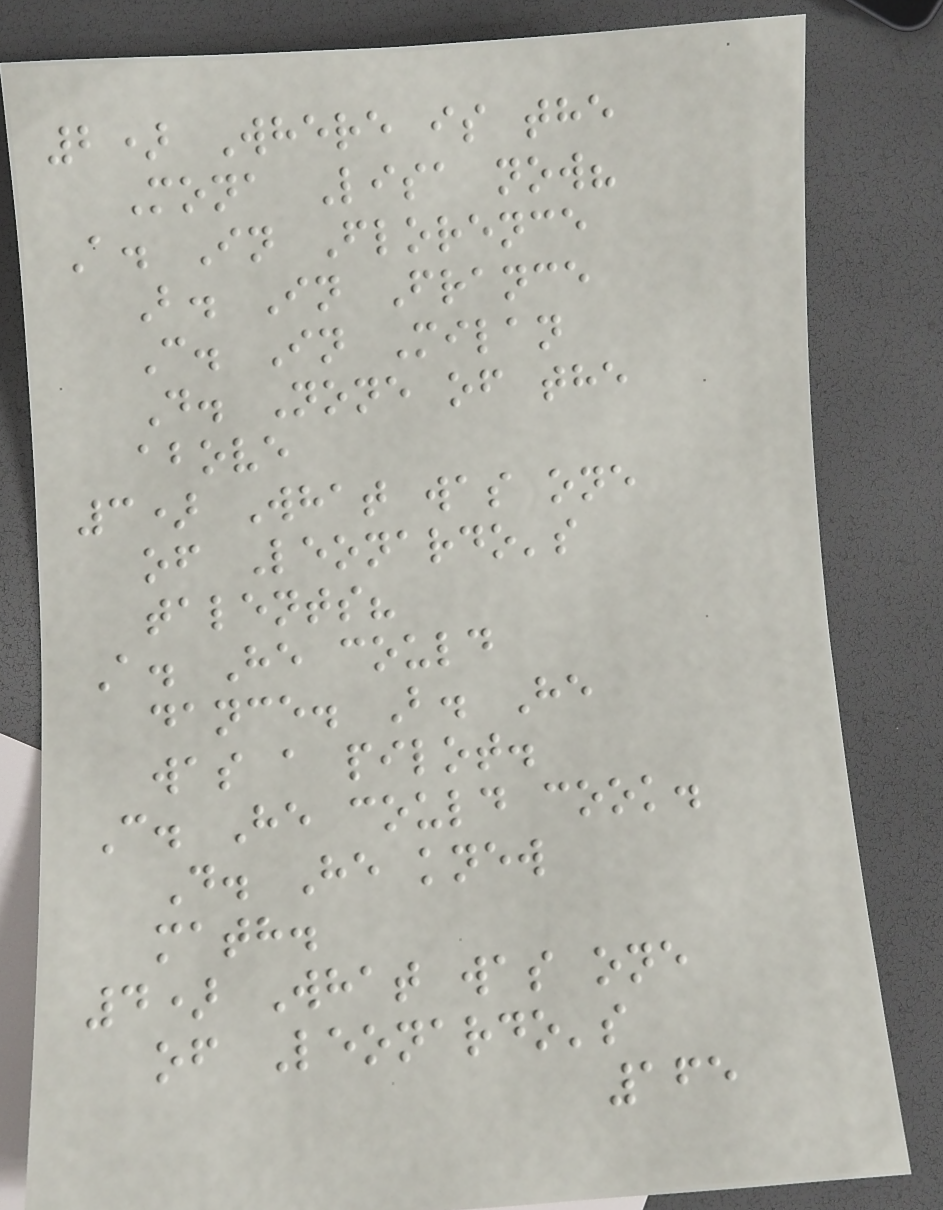2) Where is the
Mona Lisa now?
A. In Florence
B. In France
C. In Milan
D. None of the
above
3) What was one
of Leonardo's
talents?
A. He could
dance. B. He
was a pilot.
C. He could cook.
D. He knew
math.
4) What was one
of Leonardo's
165
